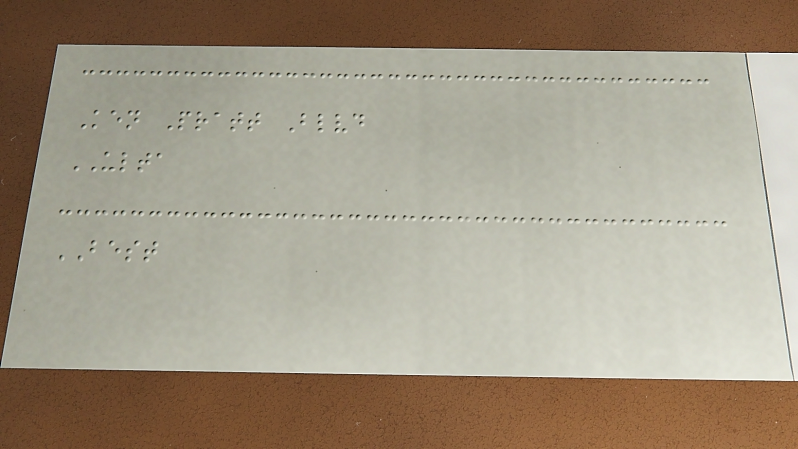Ken Pratt Blvd
ULTA
BEST
